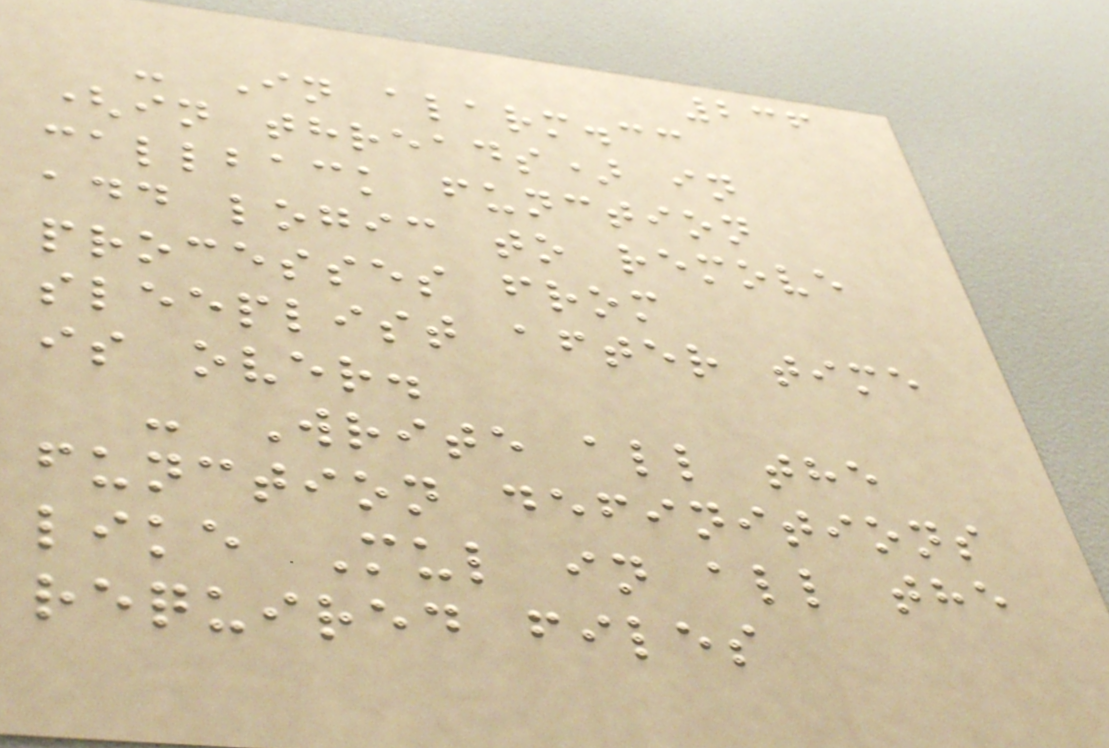236
- In alarm.cc
(in threads) in
callback function
add logic to remove
processes from
sleeplist after time
is over.
- Write all the
function definitions
like Mul in all the
required files
